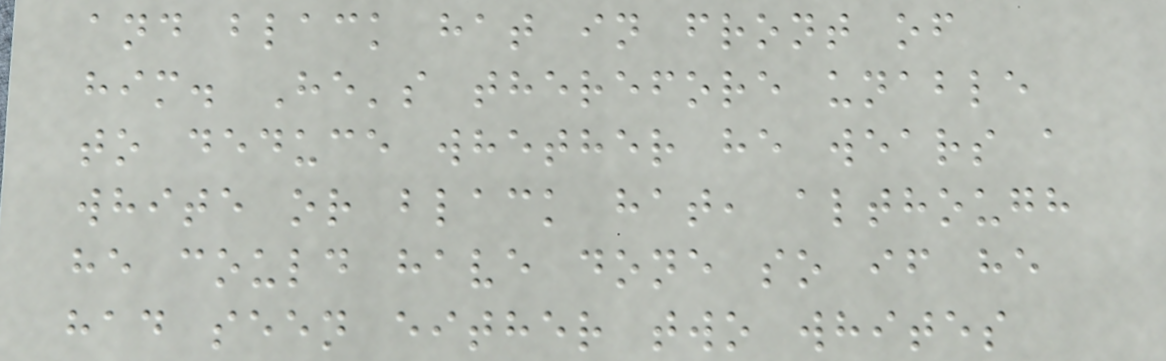and black hat in front of
him. He's therefore unable
to deduce whether he wears a
white or black hat, although
he could have done so if he
had seen either two whites
